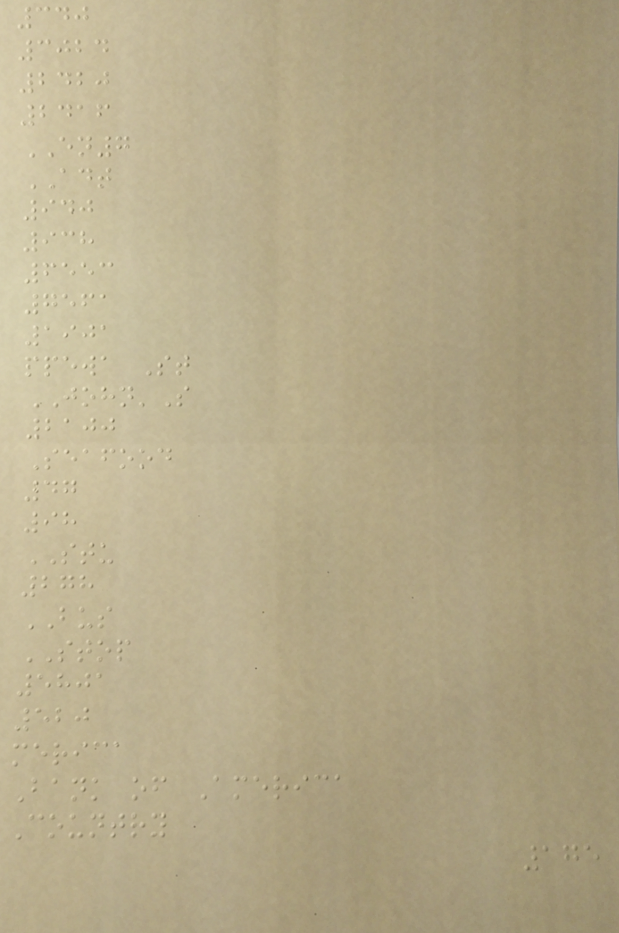340
3024
2420
2416
EN7
ADT
940
938
6553
7561
1901
ppewa St
JOHN'S
2100
Seafood
47
98
STU
278
BUS
STOP
5801
520
merica
Bank of America
Country
175
